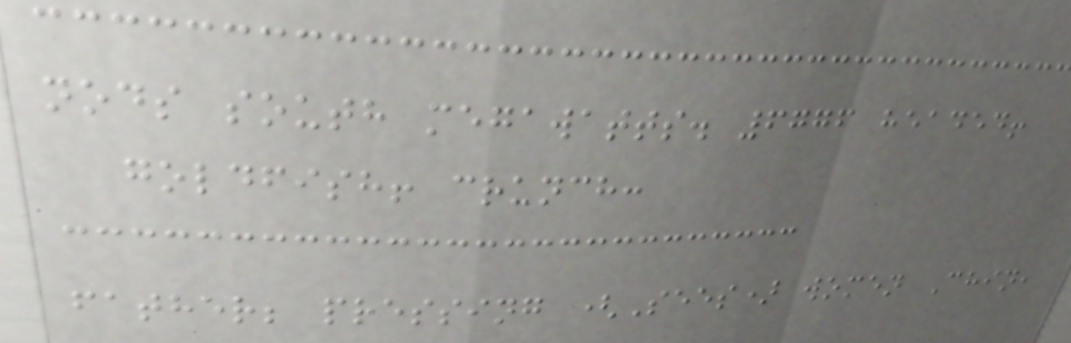nods south megawatts. 6776 headed!
goldfish! crunch:
father; pressing (Sees) women Chin,
